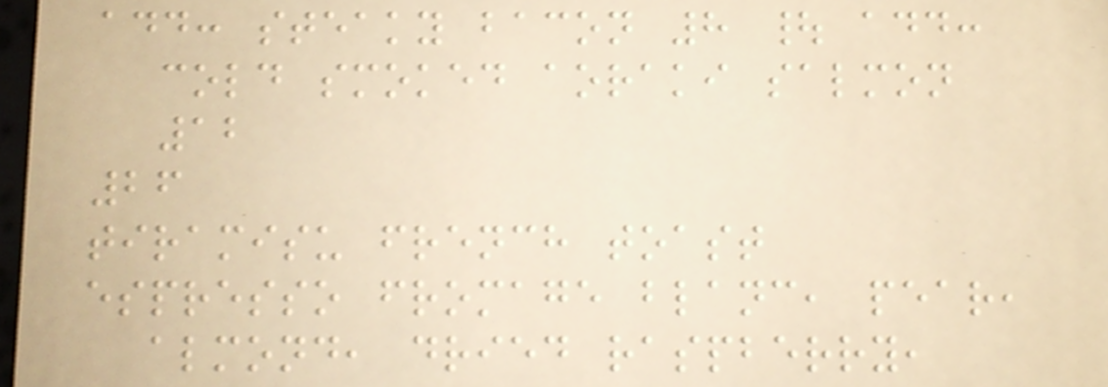add: steaky bacon 8 | add:
cold smoked aoraki salmon
12
26
tiramisu french toast
espresso fromage blanc, pear,
almond, dried raspberry,
